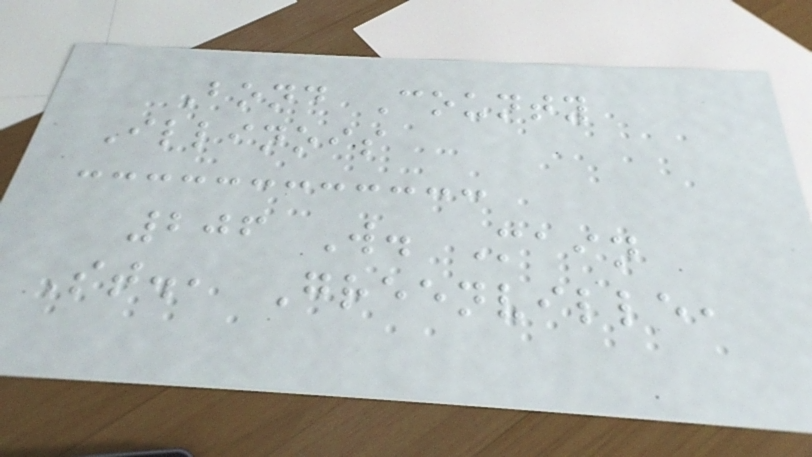Bond County
Illinois
206 W. Main
St., Greenville,
